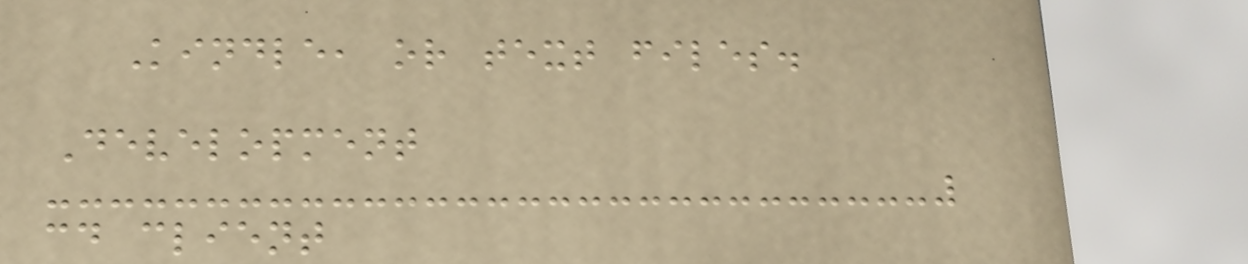Kindle, or text files.
Development
cd client
